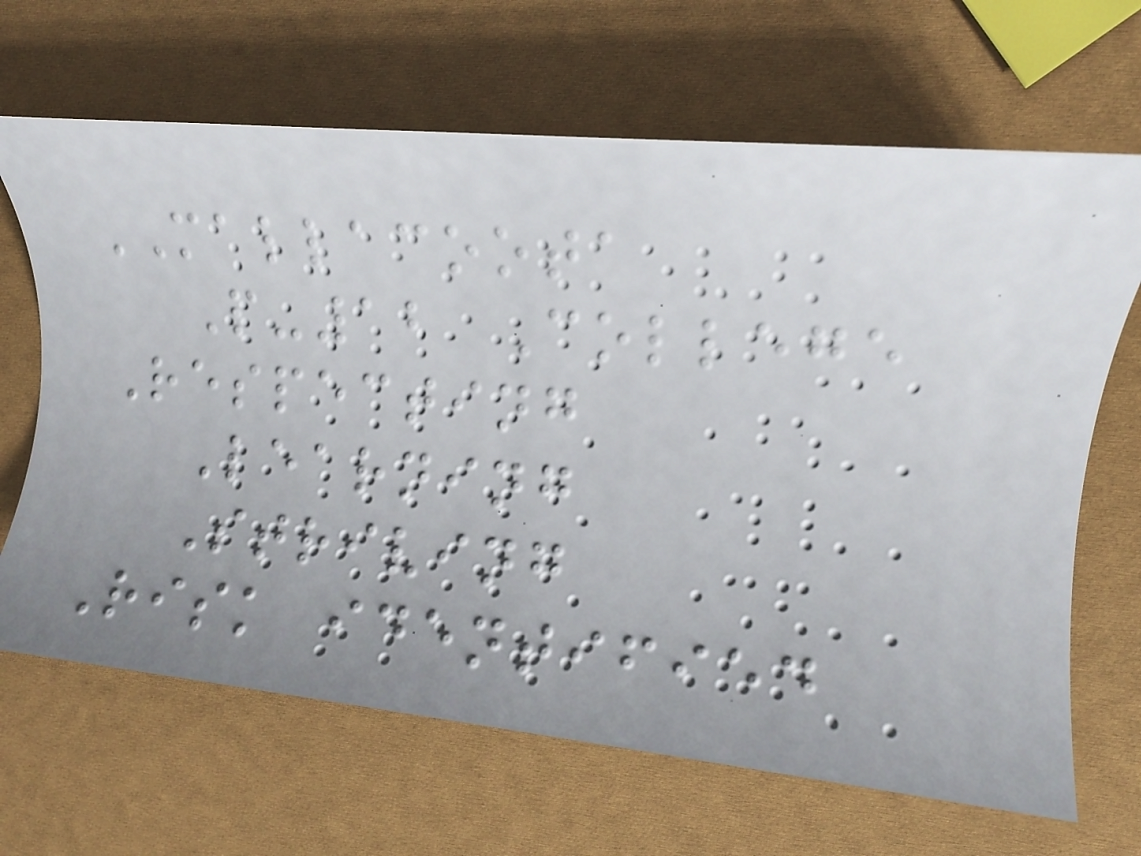MALLACOOTA
P-12 College
Respecting
Learning
Striving
Risk identified
